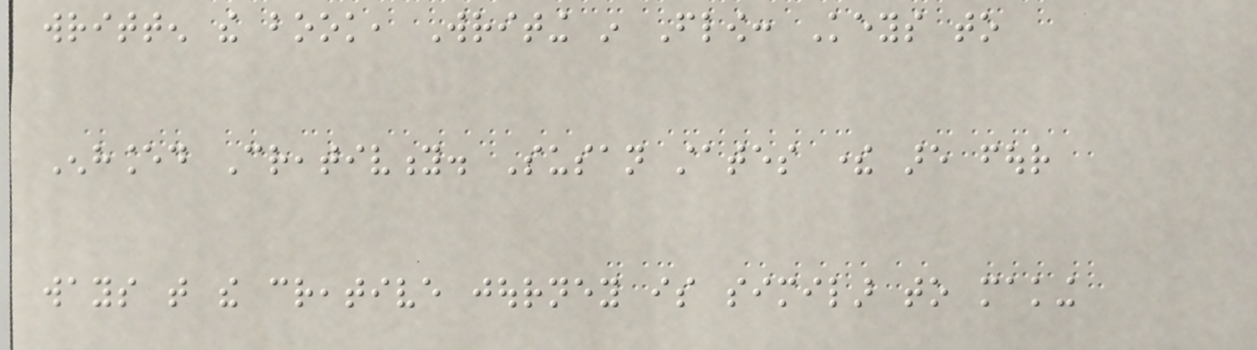written the book, Writing in Flow: Keys to
Enhanced Creativity. Susan states there are four
ways that the creative journey is similar to making
